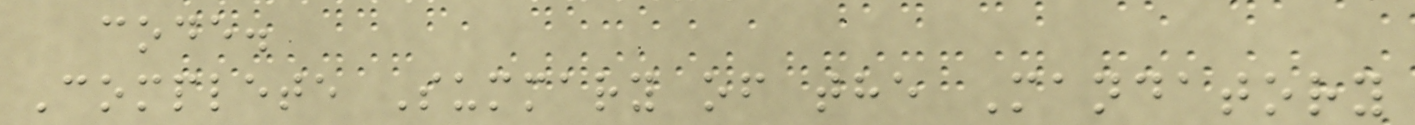code.
Complete Summary of the Mandatory
